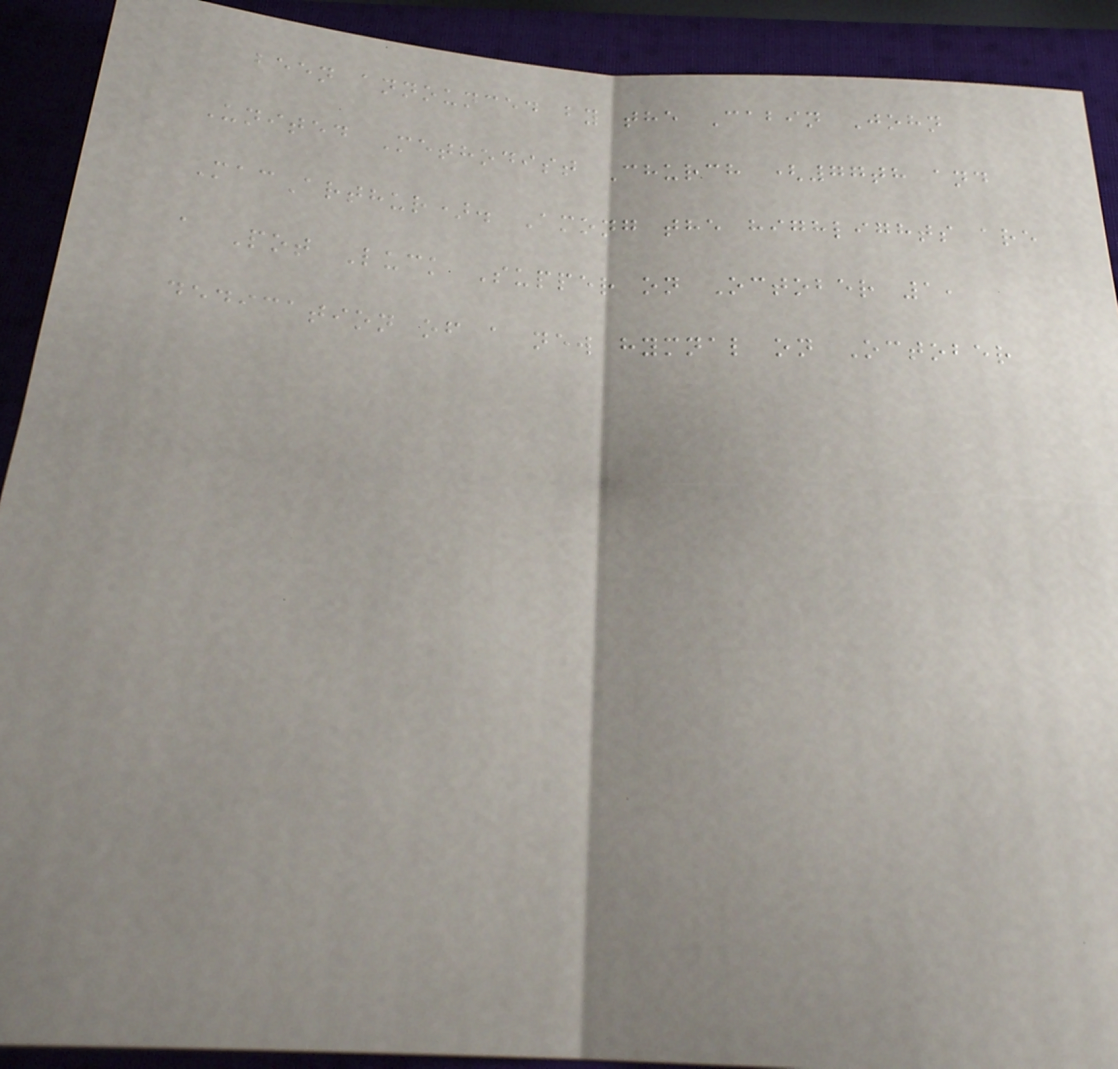been announced by the Cabin John
United Methodist Church (77th and
MacArthur). Among the highlights are
a Pot Luck Supper on October 1,
dedication of a new hymnal on October
